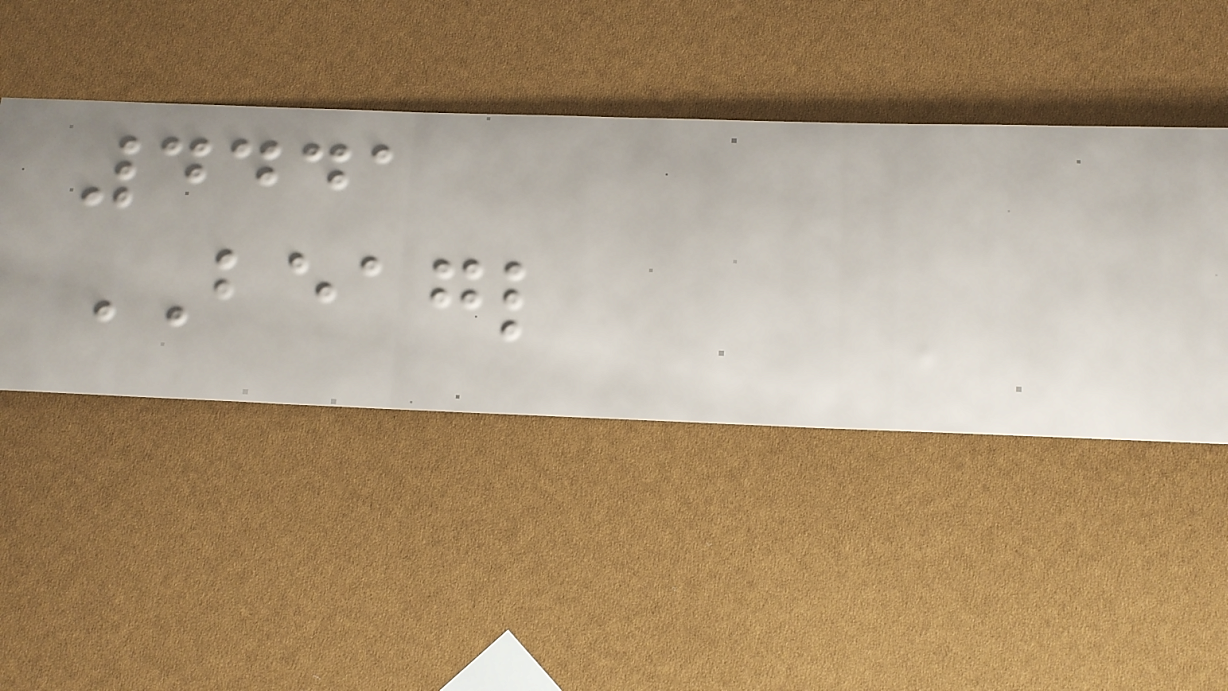4441
BEAGL
